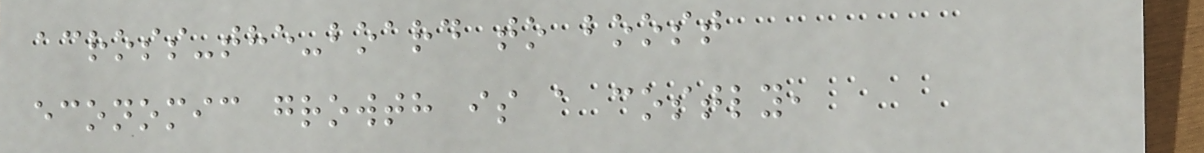across-the-board to boost
economic growth is a costly,
